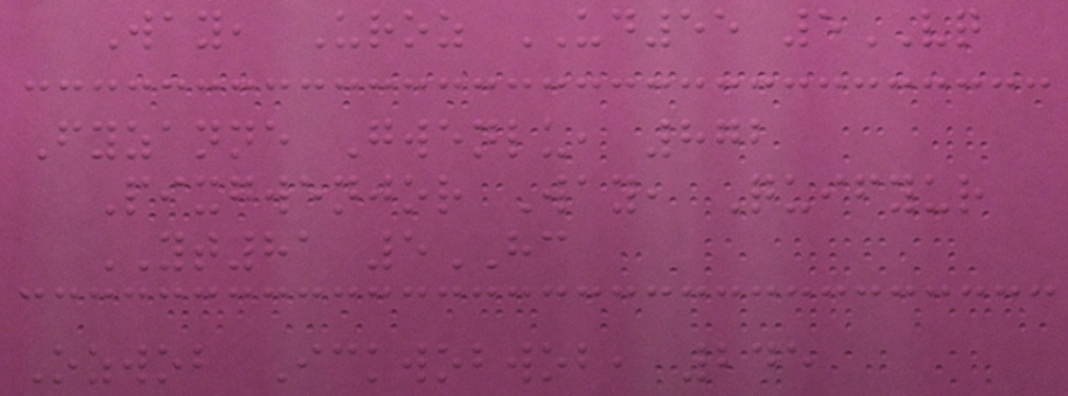Way, Uroz UD55 5VQ
Fyzanne Gwenlu, 872
Pixgwenjor Way, Quifyur
YT81 5HC
Ozwob Ickwobwob, 245
